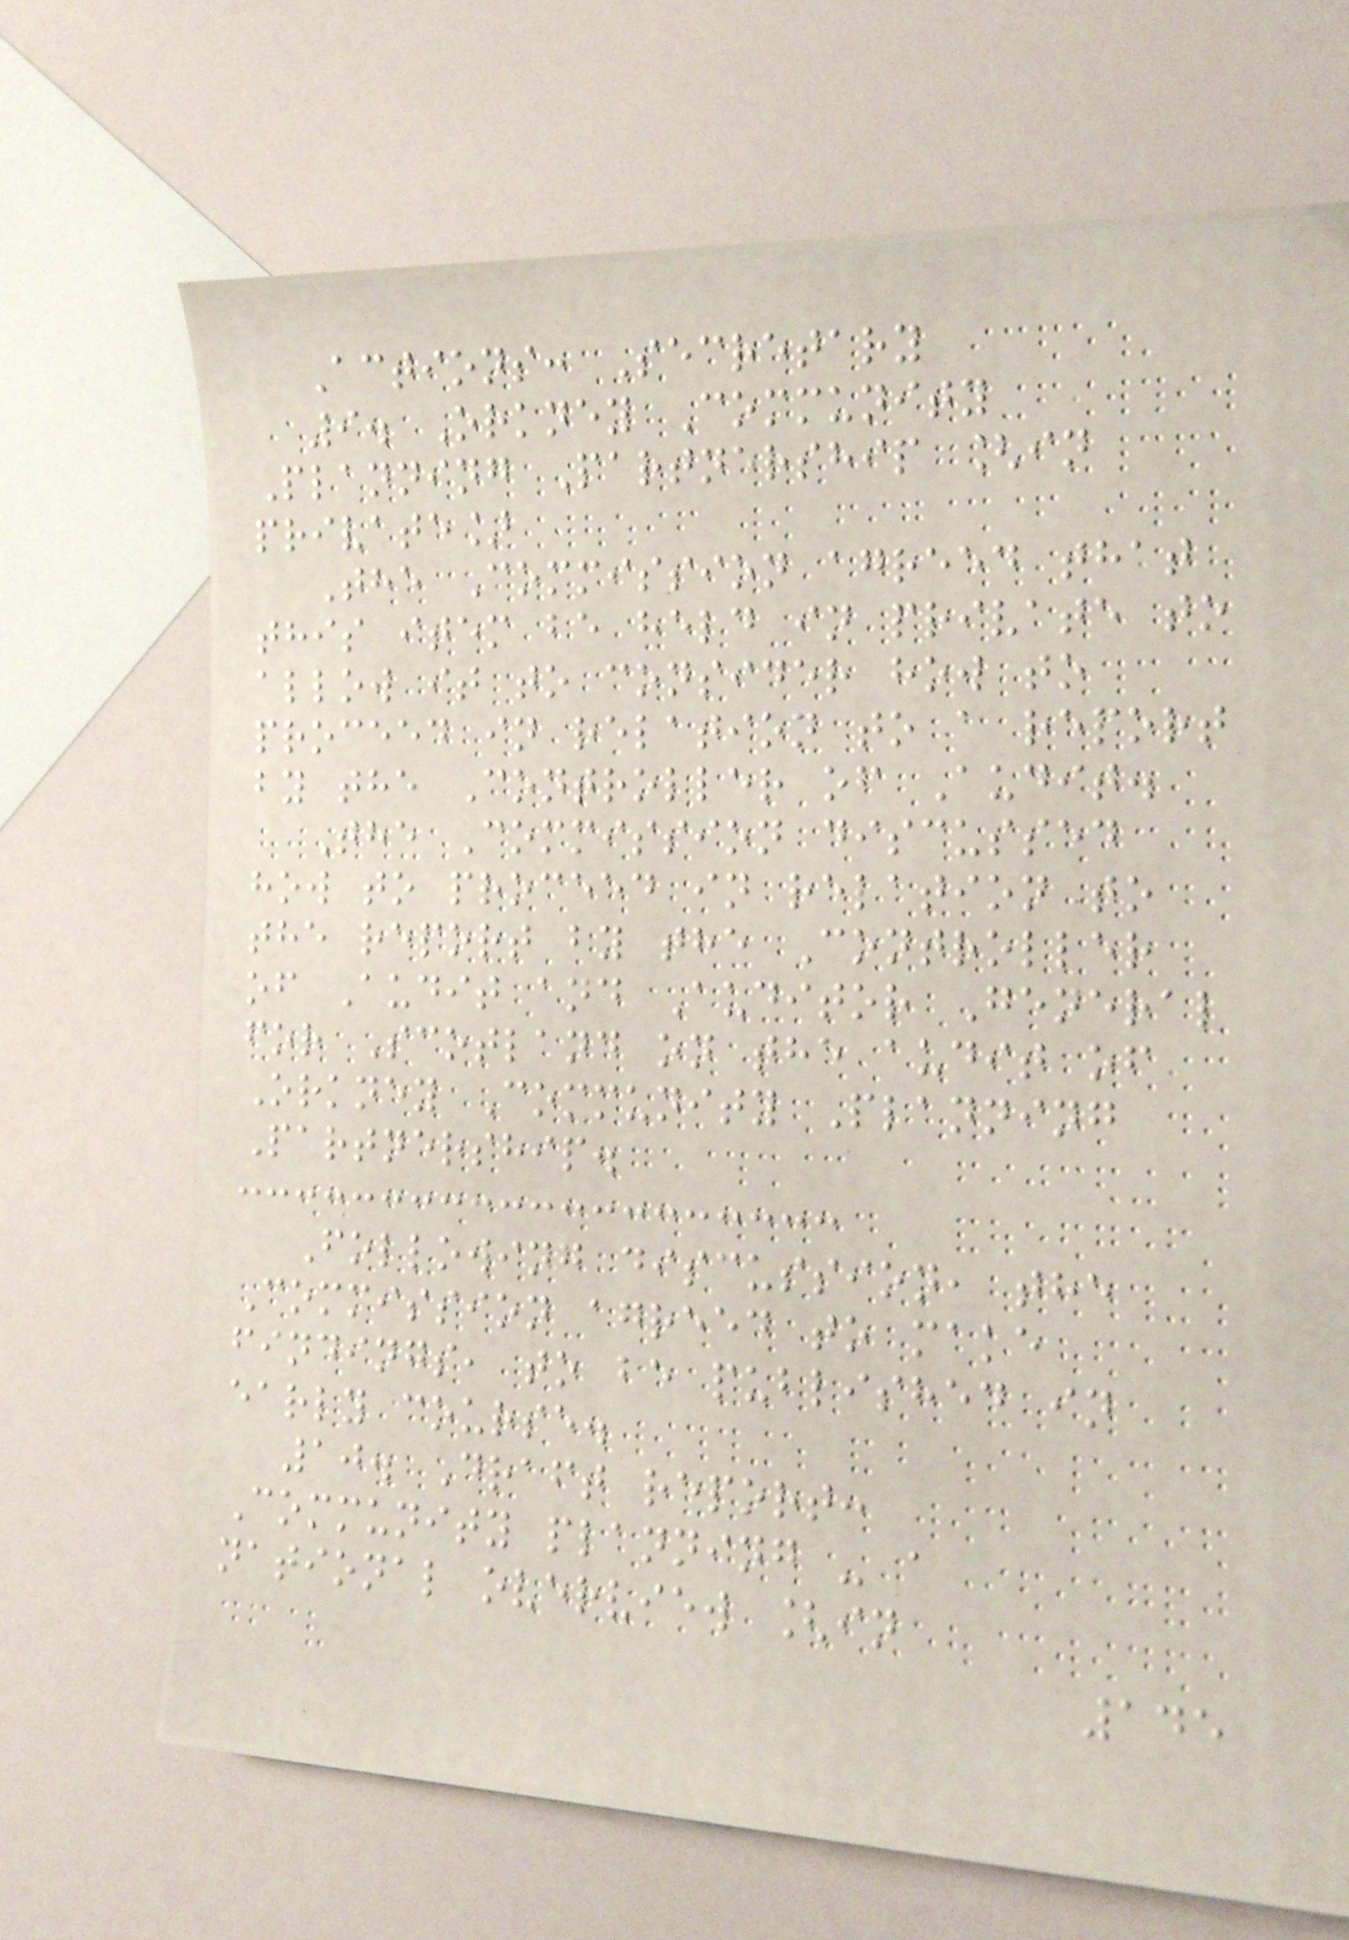Actions: Secretary
9. Orkney Community
Planning Partnership [in
private]
The Commission agreed that
this item be held in private to
allow it to consider how to
proceed in relation to a report
by the Controller of Audit.
The Commission discussed
how to proceed in relation to
the report by the Controller
of Audit and Auditor General
for Scotland on the audit of
Orkney Community Planning
Partnership.
Following discussion, the
Commission agreed to make
findings, to be published in
early course.
10. Draft report:
Community planning - a
national overview [in
145
